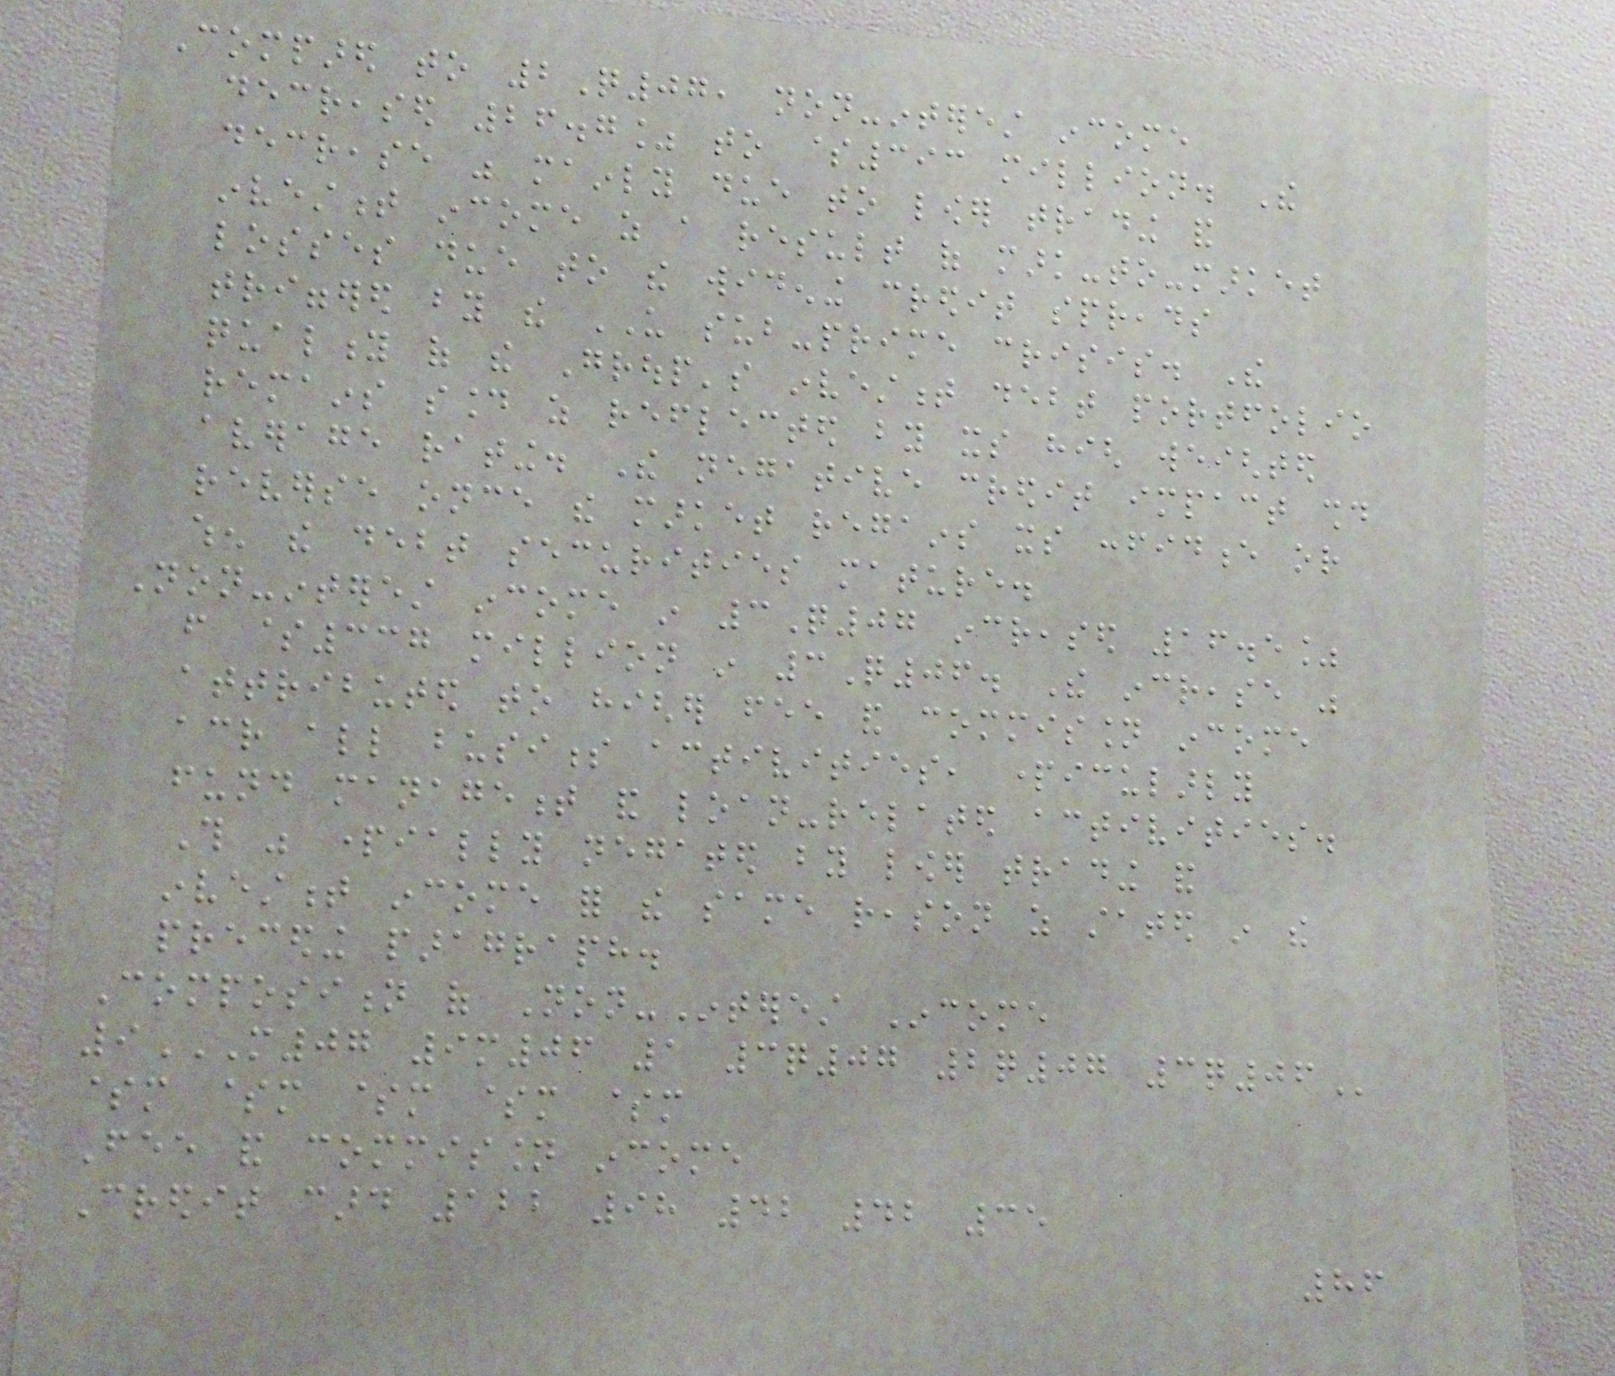Compared to 2Q07, non-interest income
decreased 26.7% to $393 million. The
decrease was mainly due to lower trading and
investment income as a result of mark-to-market
losses due to the widening credit spreads
triggered by the US sub-prime crisis. The
quality of the Group's investment debt portfolio
remains sound as reflected by its high weighted
average rating. The negative credit impact should
reverse once the market regains its confidence or
when the debt securities mature.
Non-interest income in 3Q07 increased 16.5%
from $337 million in 3Q06. The increase was
attributed to higher fee and commission income
across all business activities, particularly
fund management and loan-related activities.
This was partially negated by lower trading and
investment income for the same reason as stated in the
preceding paragraph.
Composition of Non-Interest Income
9M07 9M06 1 3Q07 2Q07 3Q06
$m $m $m $m $m
Fee and commission income
Credit card 122 98 42 42 35
86
